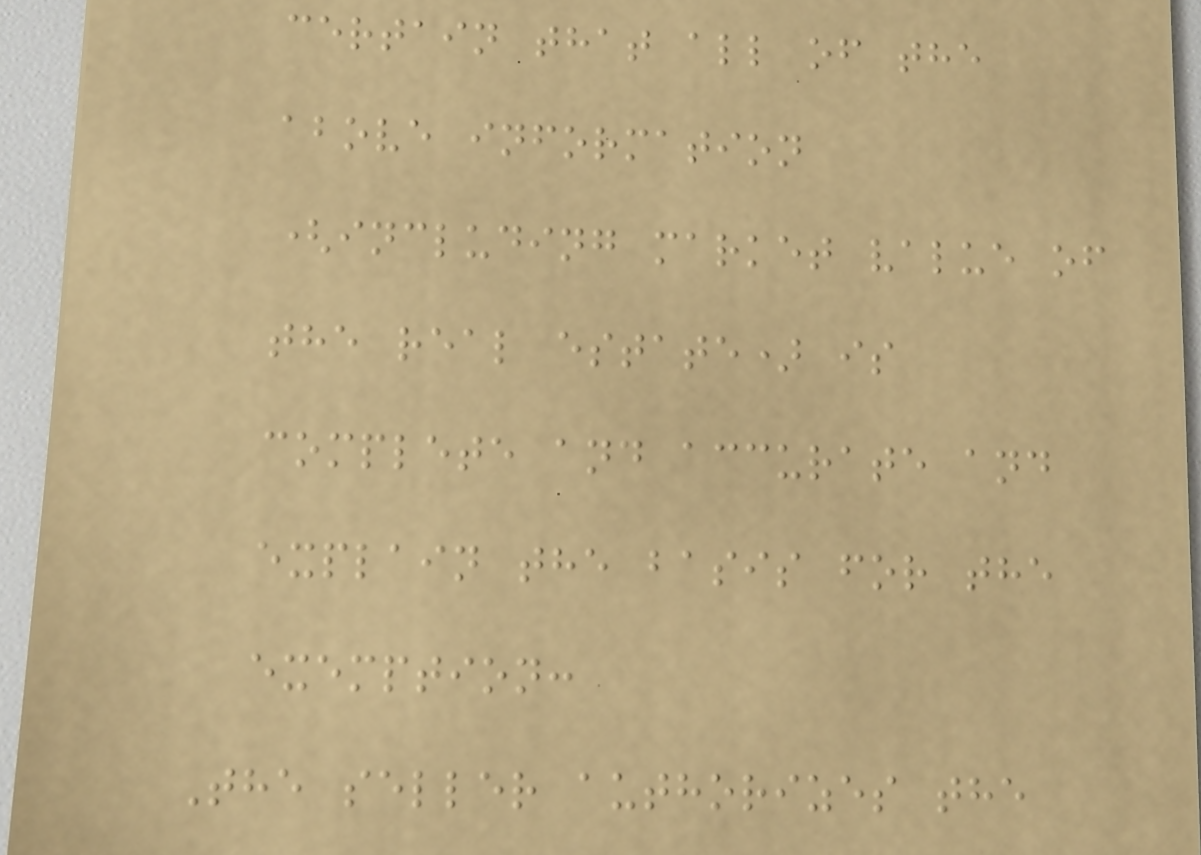certain that all of the
above information
(including market value of
the real estate) is
complete and accurate and
explain the basis for the
exemption:
The seller authorizes the
